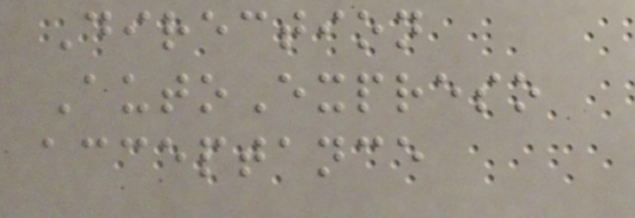Direction
AutoExpreso
acceptance
